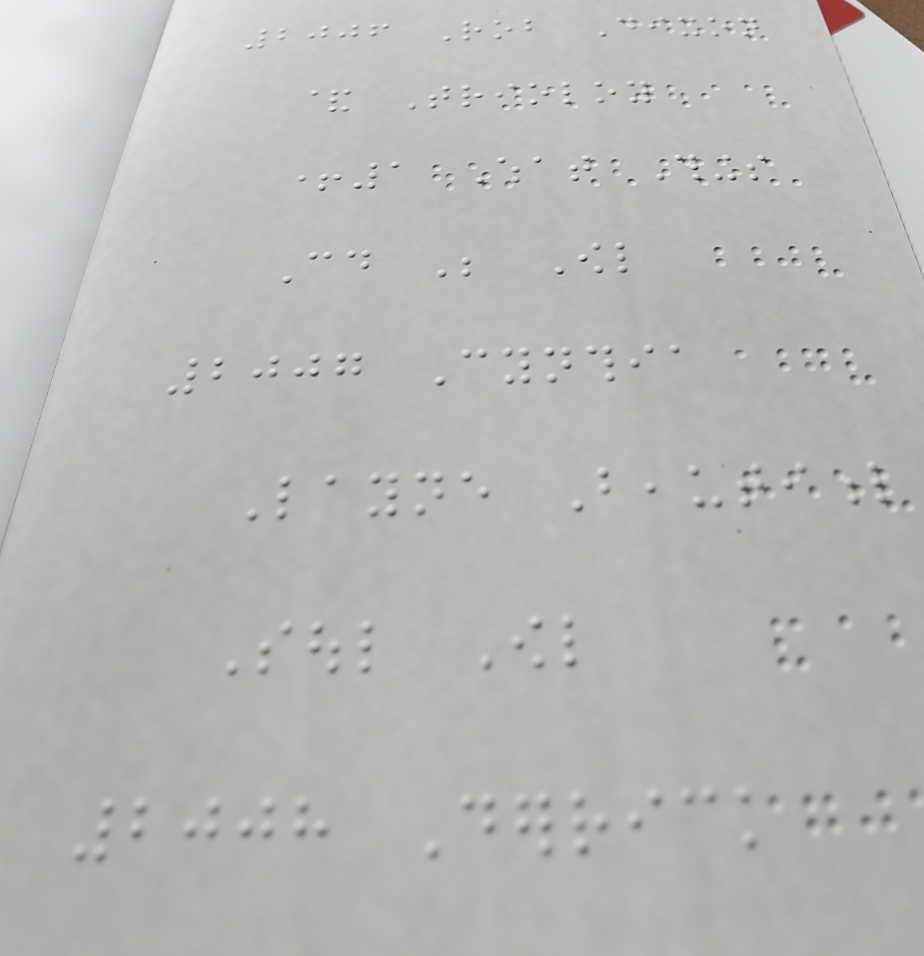2006 Rob Dixon
& Trioloy
+1 What Things
Could Be Owl
2007 Cynthia
Layne Beautiful
Soul Owl
2008 Derrick
